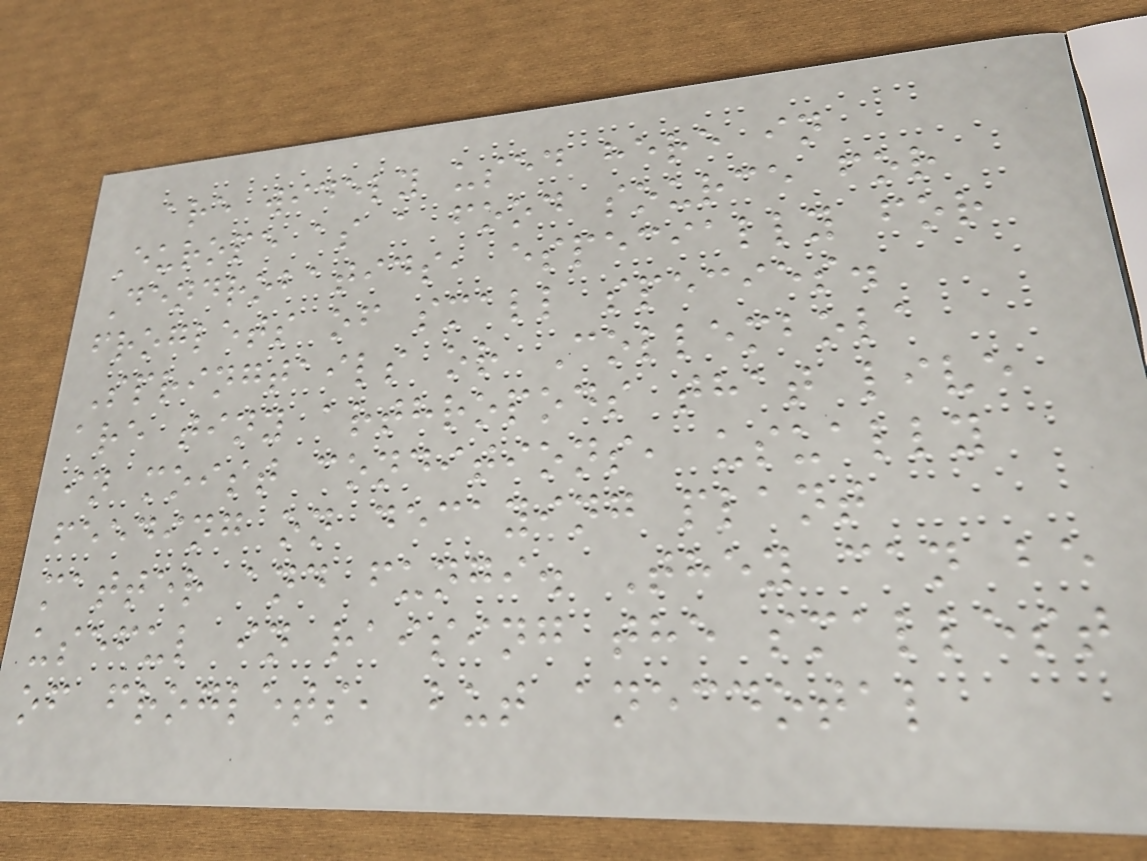are widely used here in
Europe as a food source for
Dendrobatids, especially for
froglets of small species.
Springtails or Collembola
are tiny arthropods that live
in moist conditions, usually
feeding on decaying plant
matter and fungi. They can be
useful in raising the smallest
of froglets, but anecdotal
